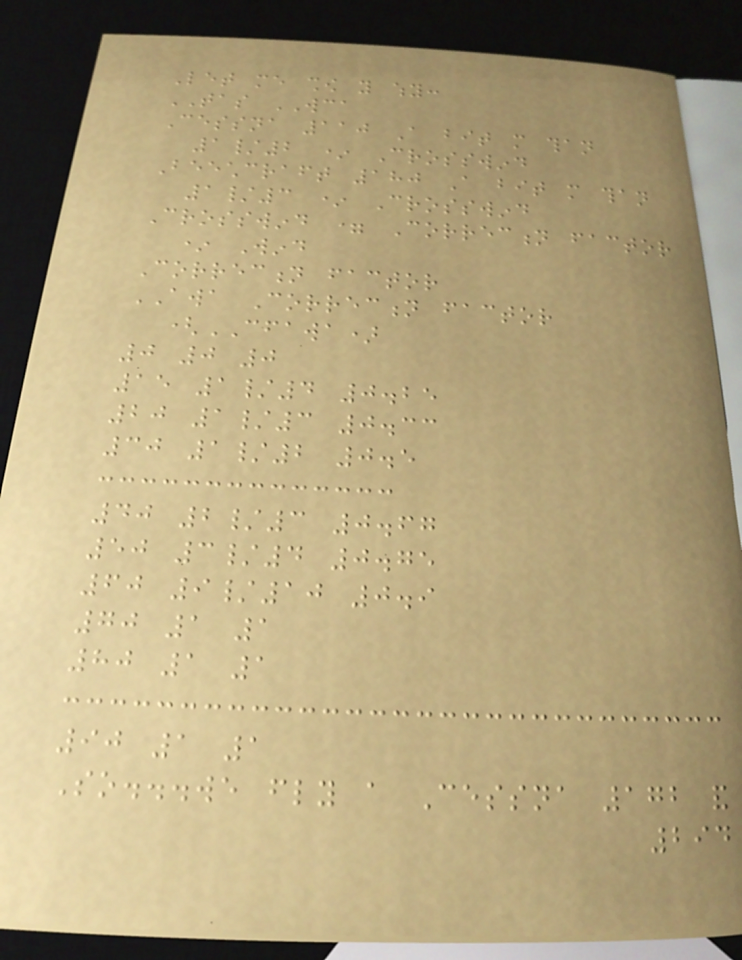Let me show you why:
TAS WCA
Cessna 110 A bit more than
1/2 * Crosswind
Beechcraft 180 A bit more than
1/3 * Crosswind
Crosswind = Correction factor
* Wind
Correction factor
AWA Correction factor
(CFAWA)
0 0 0
15 1/4 0.25
20 1/3 0.33
30 1/2 0.5
40 2/3 0.67
50 3/4 0.75
60 9/10 0.9
70 1 1
80 1 1
90 1 1
So...we fly a Cessna 172 and
294
